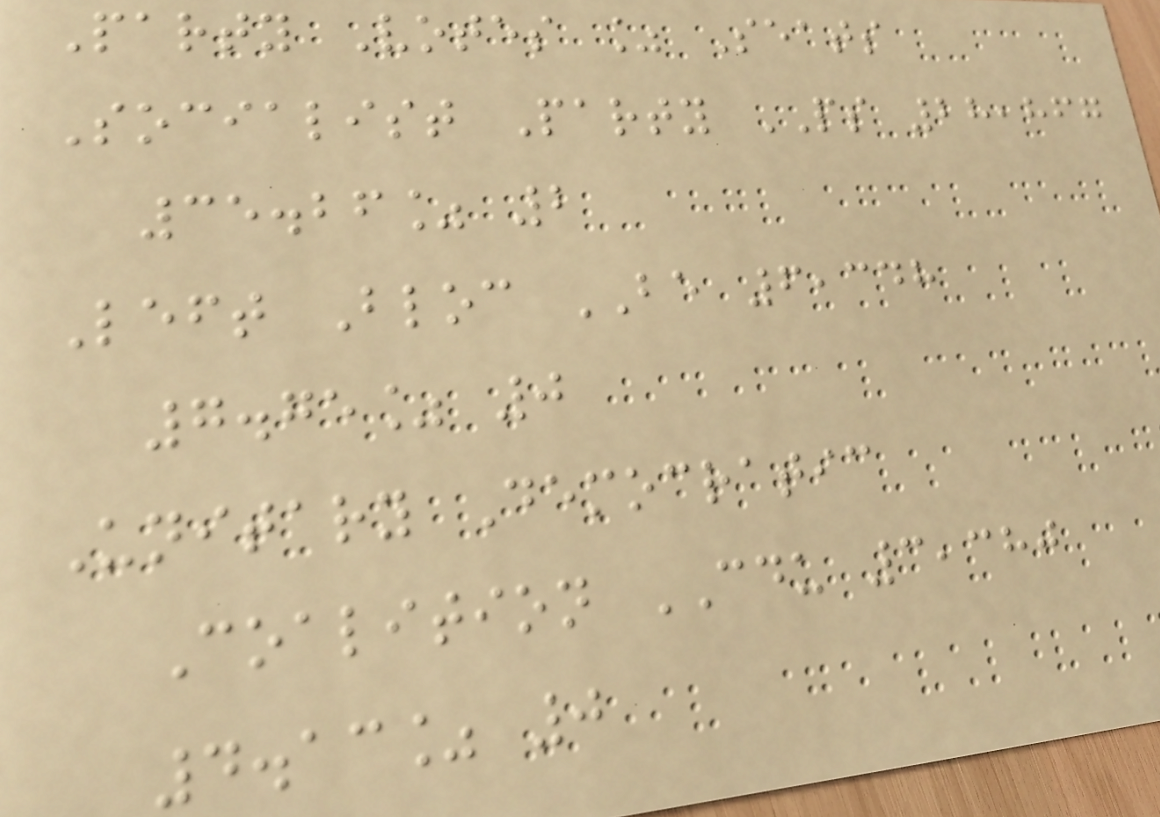Party Votes % Seats
Socialist Party PS 28,867
35.26% 2
Left Bloc BE 6,348
7.75% 0
Unitary Democratic
Coalition CDU 3,380
4.13% 0
